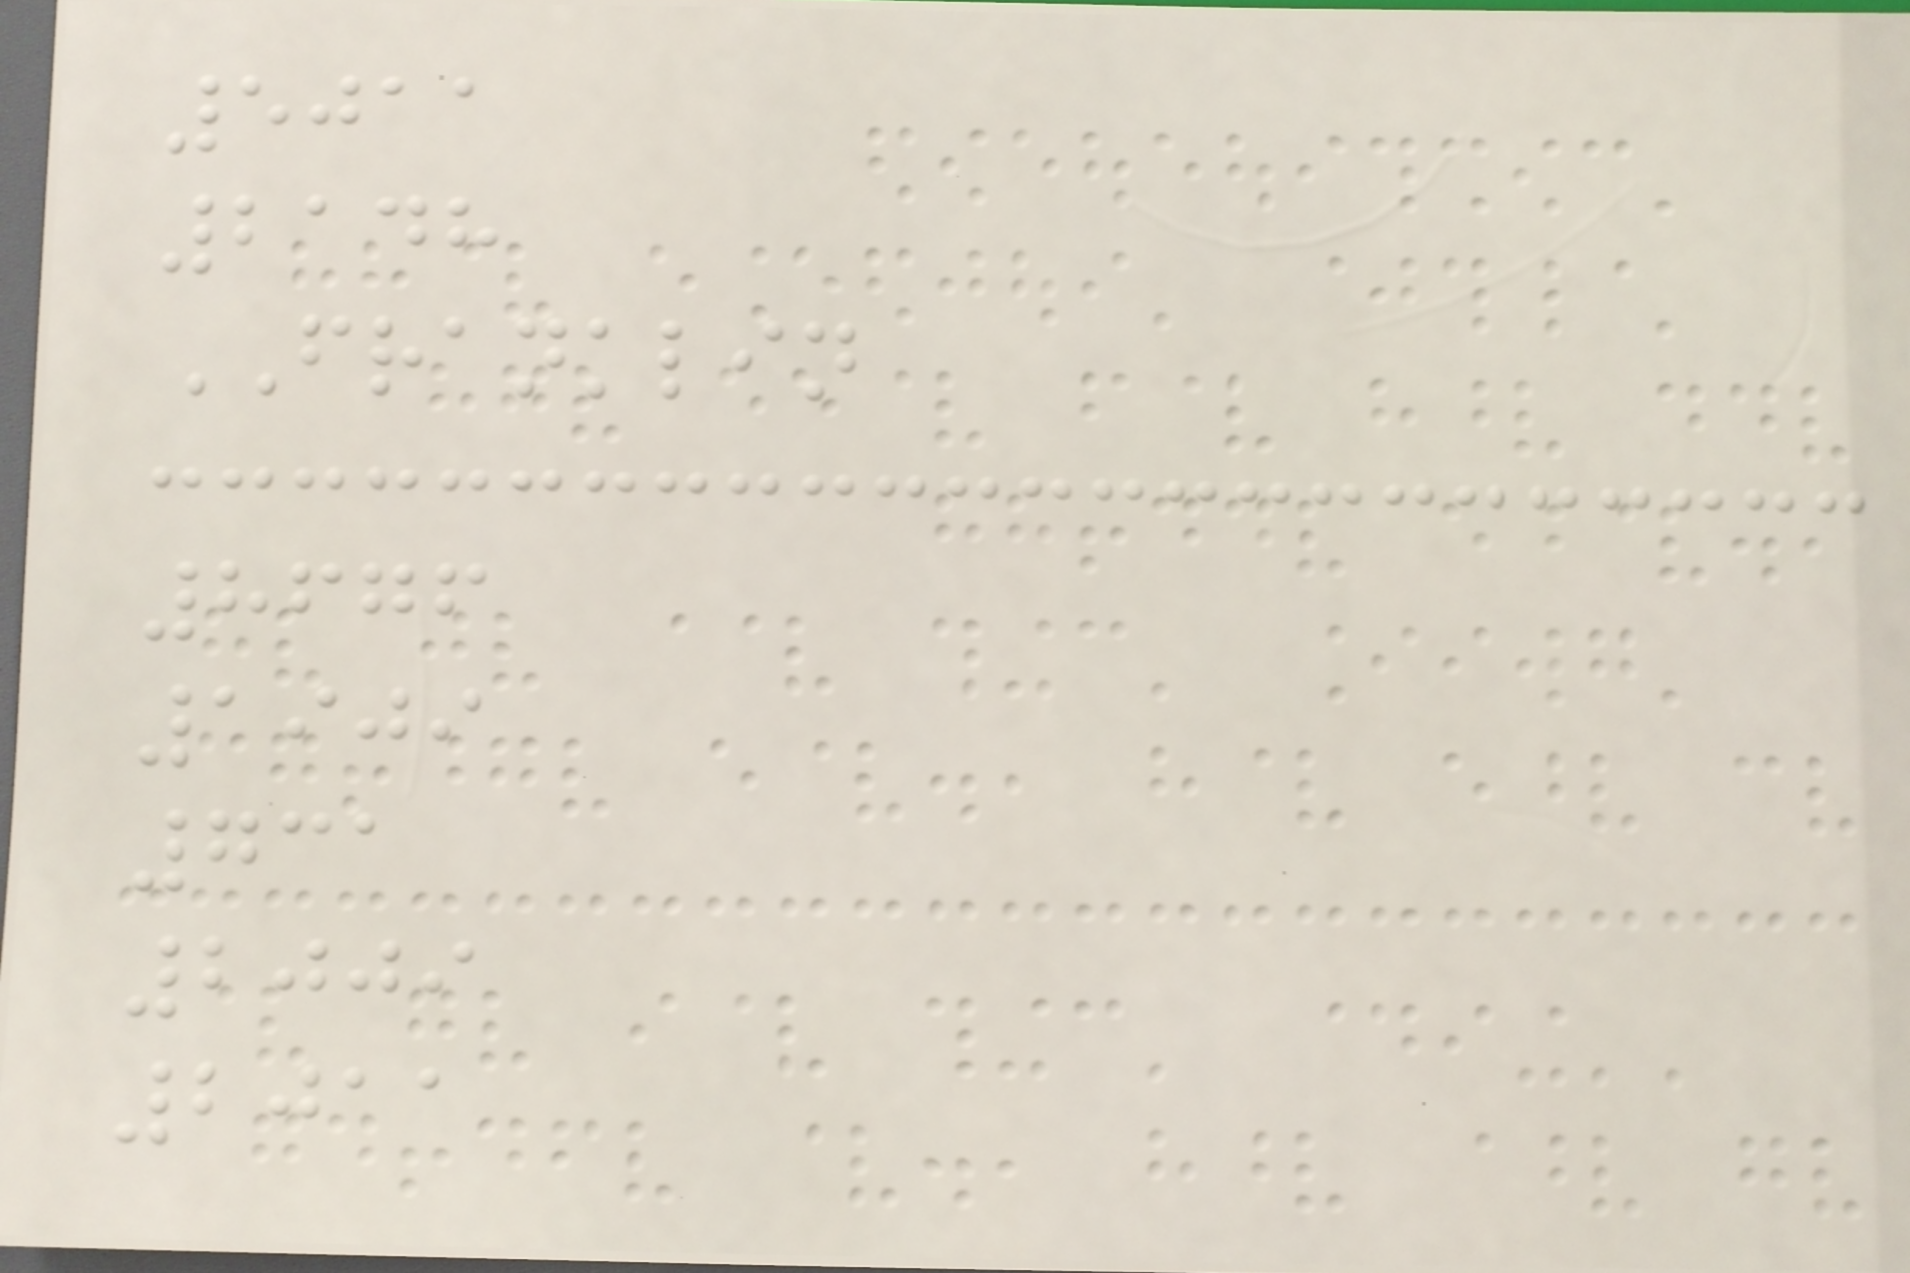5011
2148
FRANKLIN
8676
1909
731
2009
2011
